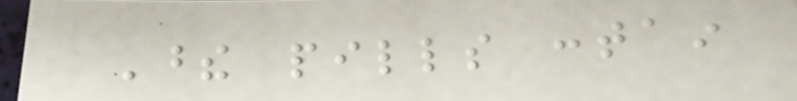These pills contain
